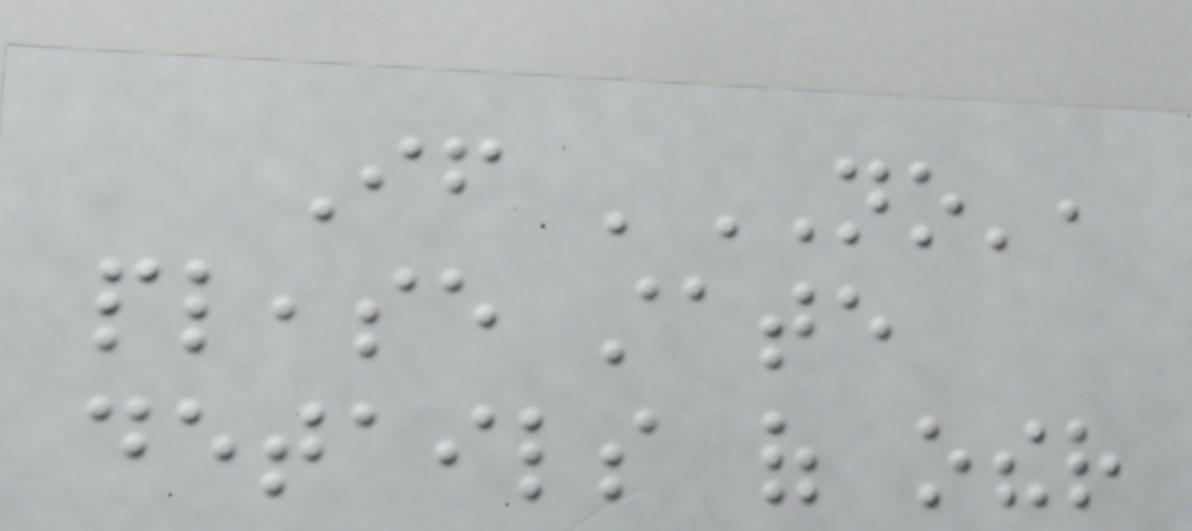If 'NO',
please state
details of other
